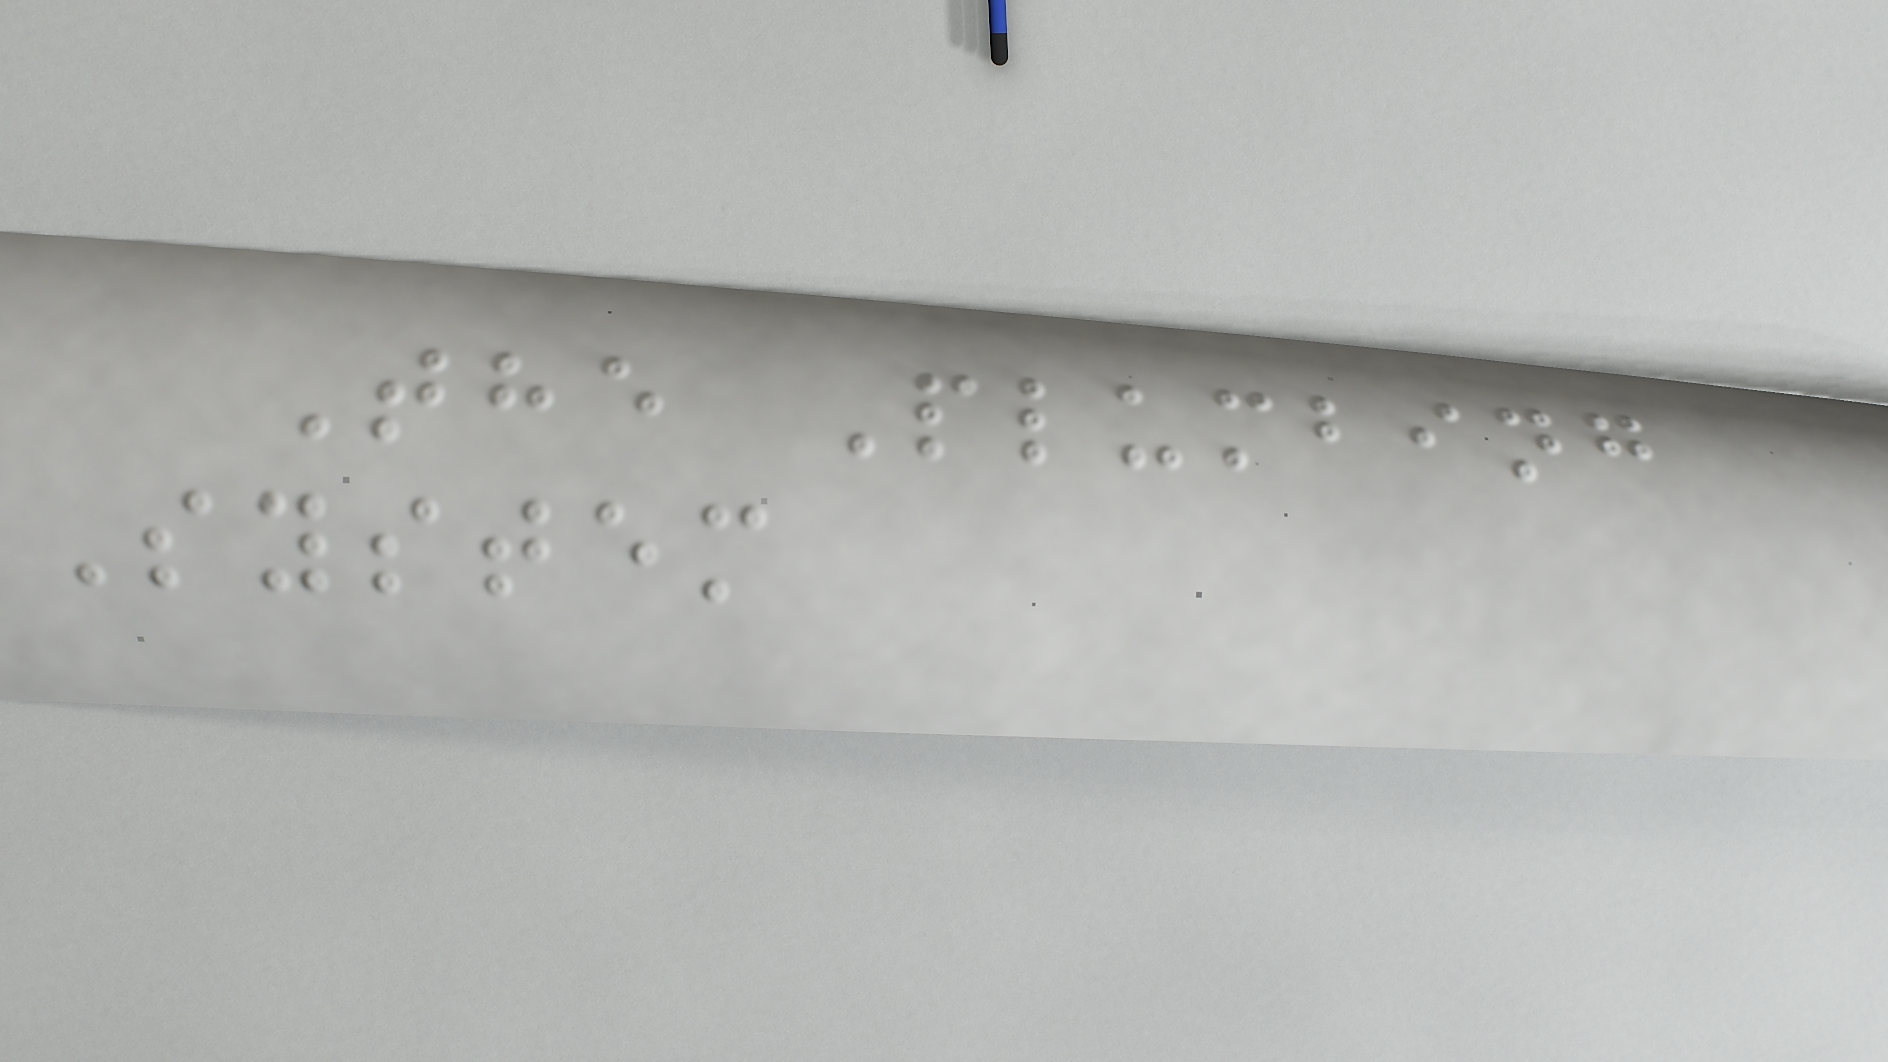The Plumbing
System
